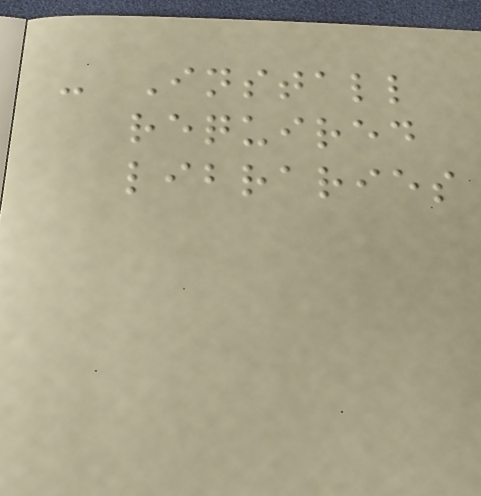- Install
required
libraries
